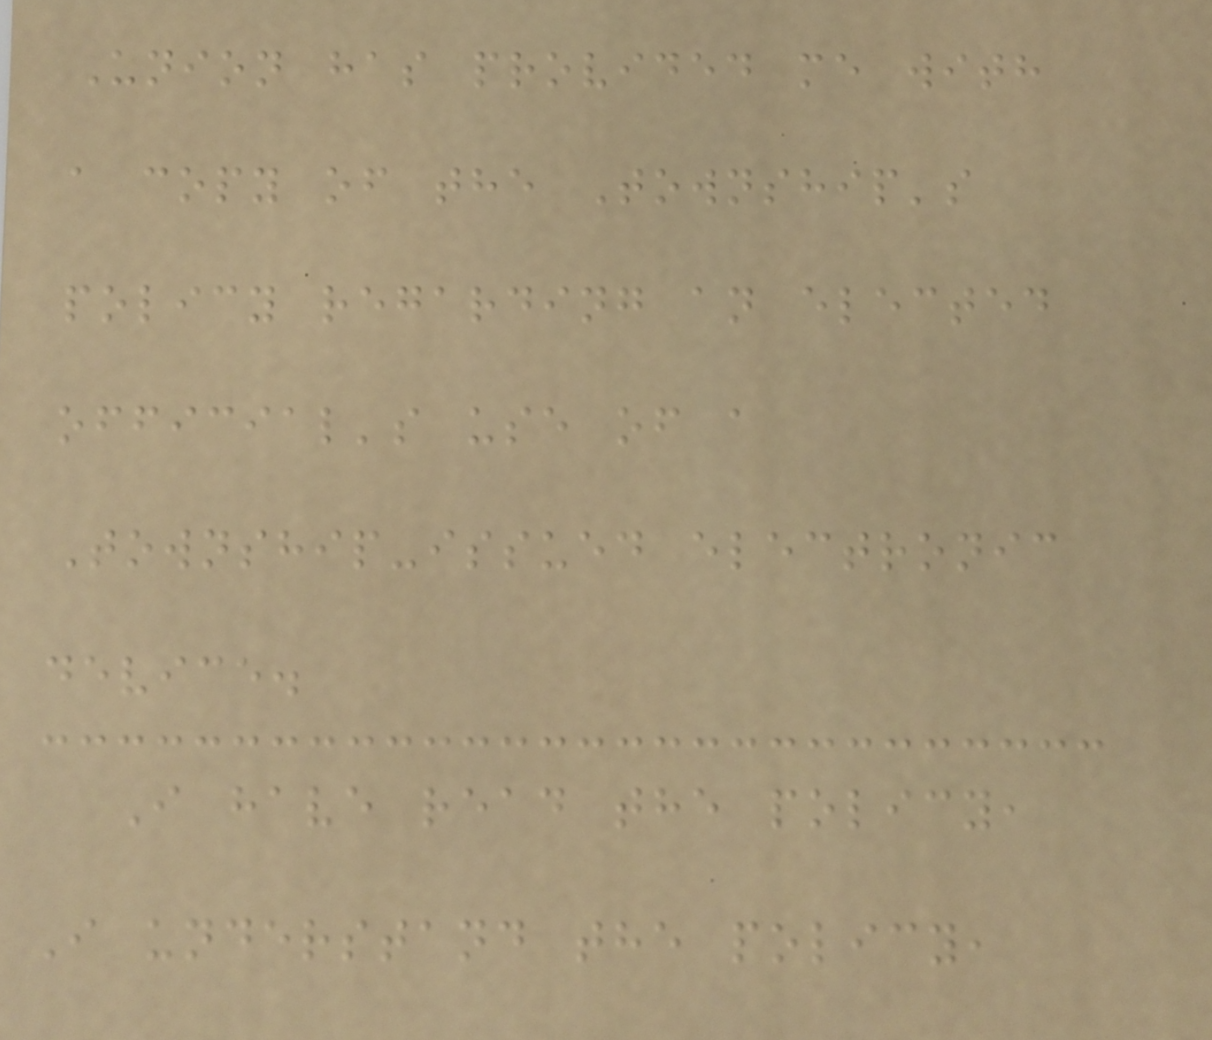Union has provided me with
a copy of the Township's
policy regarding an elected
official's use of a
Township-issued electronic
device.
I have read the policy,
I understand the policy,
